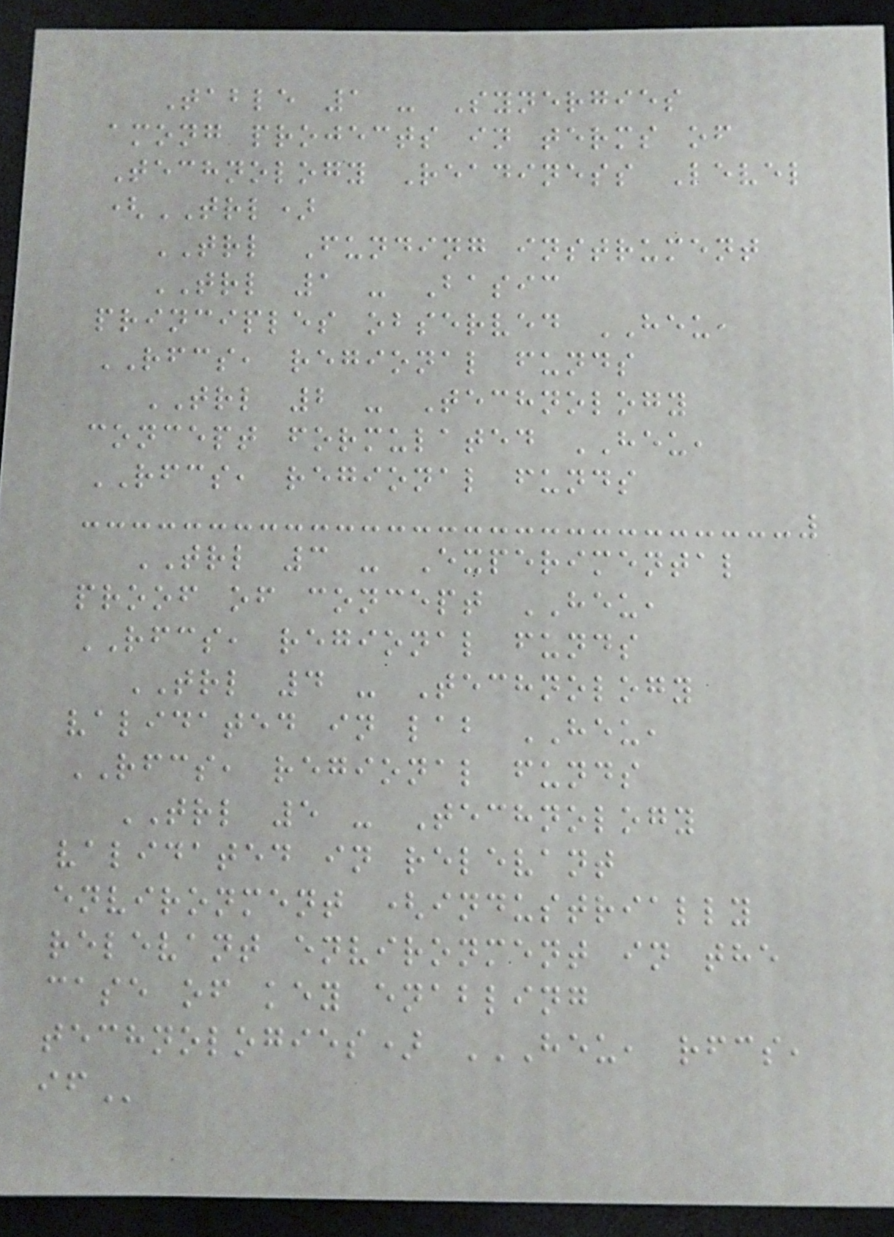Table 1 - Synergies
among projects in terms of
Technology Readiness Level
(TRL)
TRL Funding instrument
TRL 1 - Basic
principles observed HEU,
RFCS, regional funds
TRL 2 - Technology
concept formulated HEU,
RFCS, regional funds
TRL 3 - Experimental
proof of concept HEU,
RFCS, regional funds
TRL 4 - Technology
validated in lab HEU,
RFCS, regional funds
TRL 5 - Technology
validated in relevant
environment (industrially
relevant environment in the
case of key enabling
technologies) HEU, RFCS,
IF
